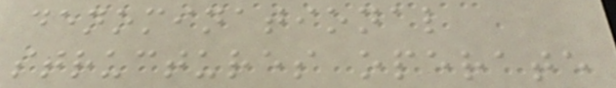denominational
structures operate
